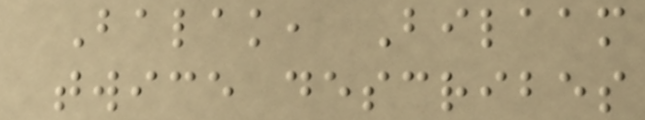Balak, Bilaam
twice describes
